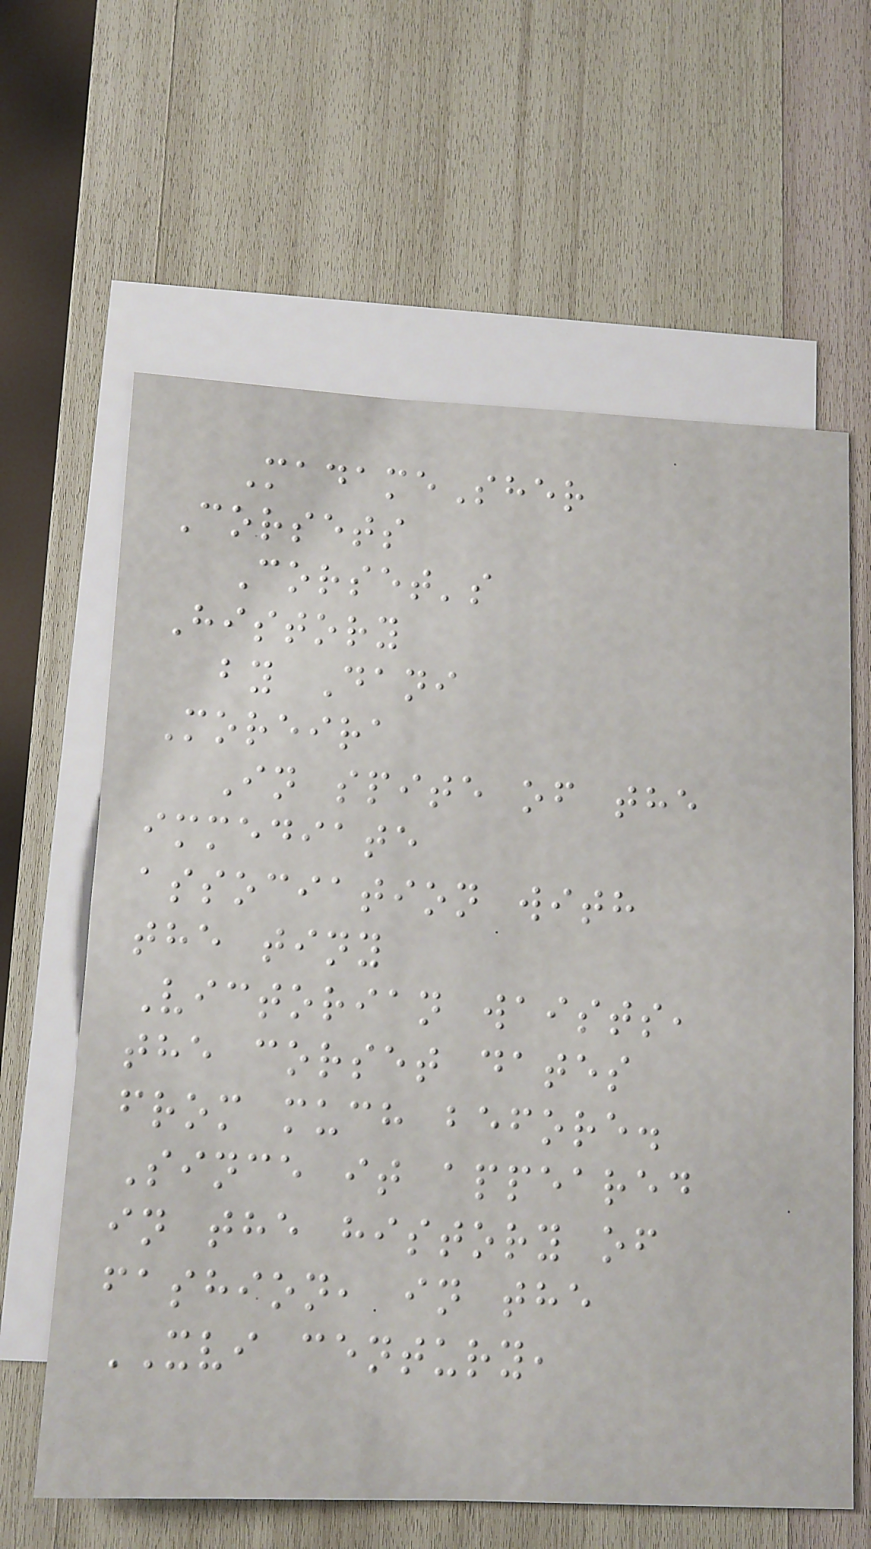MadameSher
Corsets
Corset's
History
by Dani
Moreira
In spite of the
immediate
association with
the tiny
Victorian waists,
the corset dates
from much before.
Since it appeared
in the history of
fashion, in the
XVI century,
